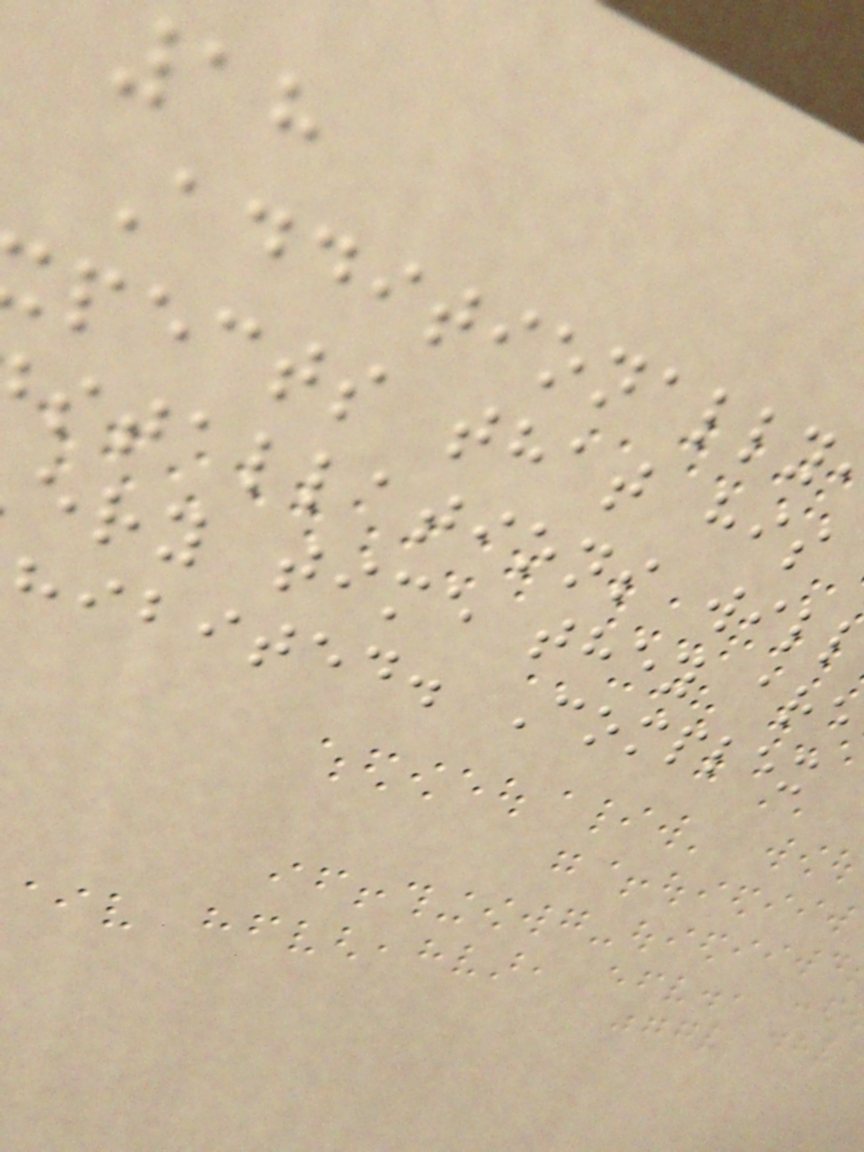18
Additionally
pects that his
stallations wil
ery time they are
hibited. Complex
